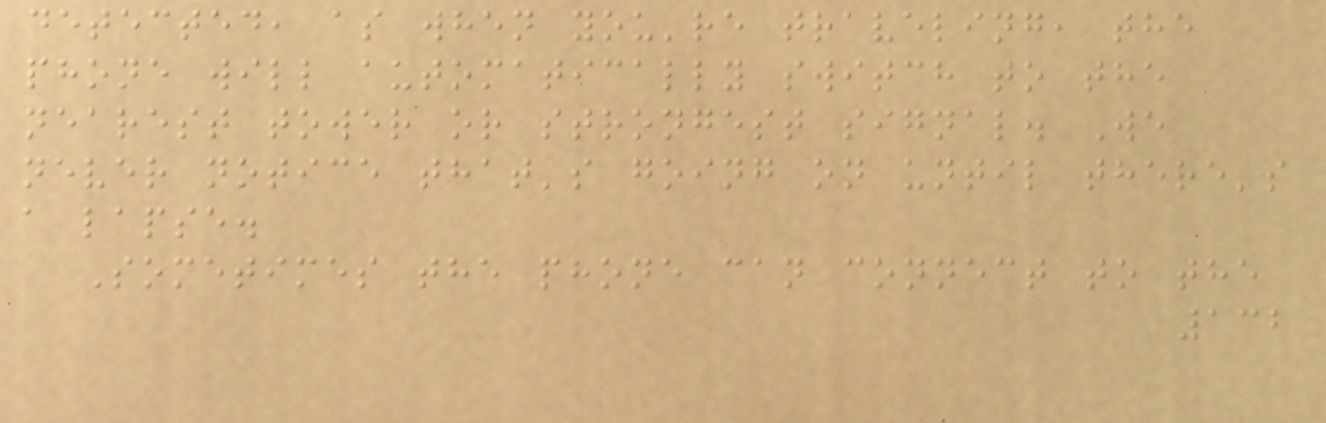detected, as when you're traveling, the
phone will automatically switch to the
nearest tower or strongest signal. We
never notice that's going on until there's
a lapse.
Sometimes the phone can connect to the
132
